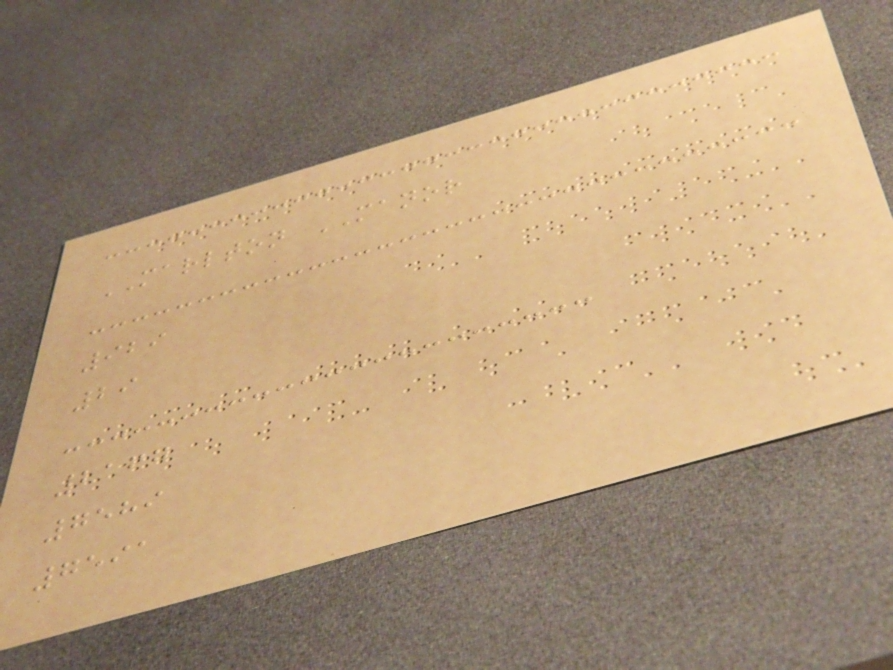MARLTON MANOR
929
29
2167
7589
7591
